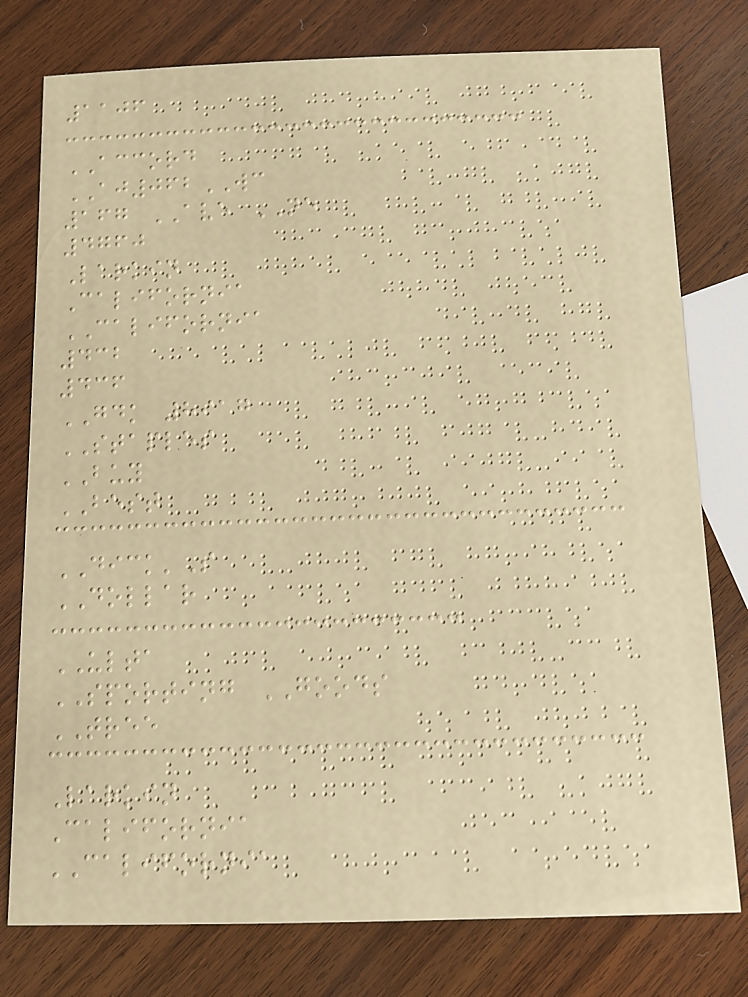1106
ACCORD
AJ062WC
167 AVE NE
4760
Larkin
California
CALIFORNIA
432
436
GDK 8917
STAPLES
BUY
BEST
DICK'S
DOLLAR
ULTA
SPORTING GOODS
TREE
Larkin
California
CALIFORNIA
